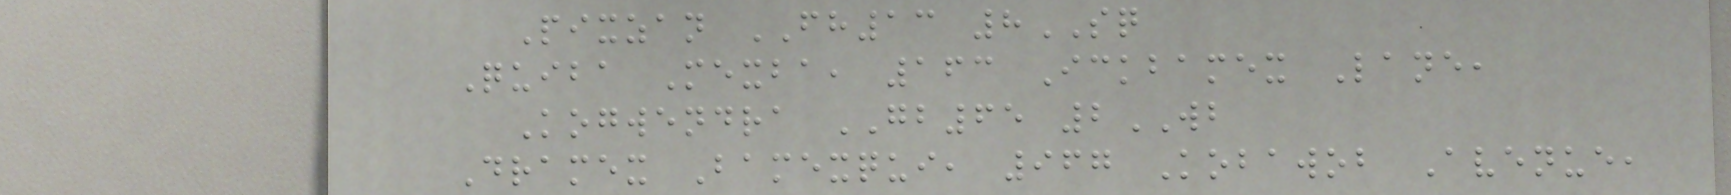Pixzan FH13 8SQ
Quiba Mexba, 163 Ickbamex Lane,
Kogwendra GB65 2WB
Dramex Bamexqui, 967 Kobawob Avenue,
